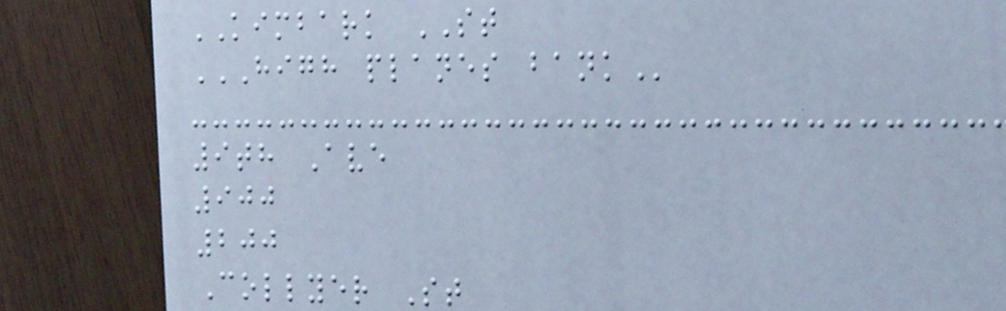KIMBARK ST
HIGH PLANES BANK
9th Ave
900
200
Collyer St
